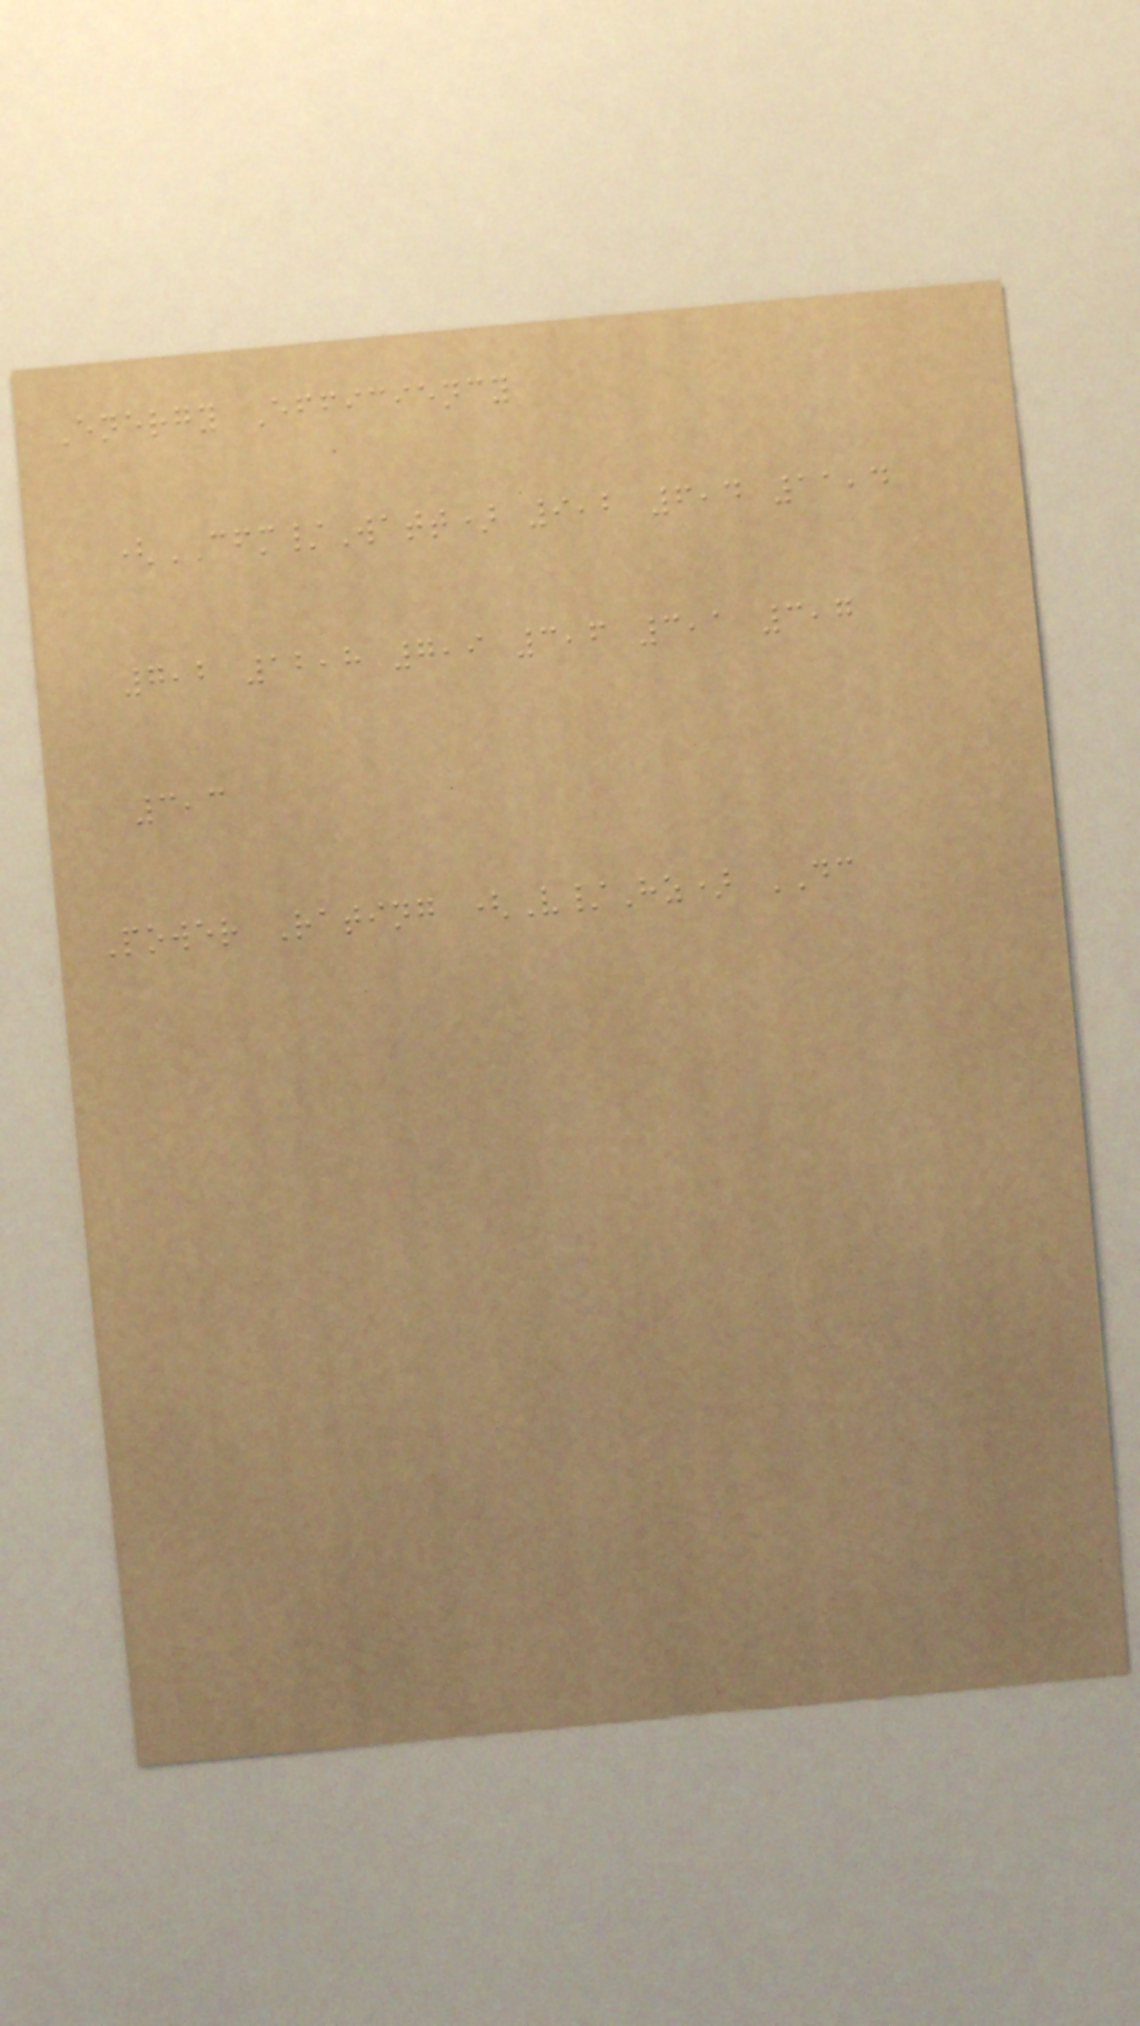Energy Efficiency
(CFM/Watt) 9,2 6,4 11,4
7,2 12,8 7,9 3,6 3,1 3,7
3,3
Power Rating (V/Hz) DC
